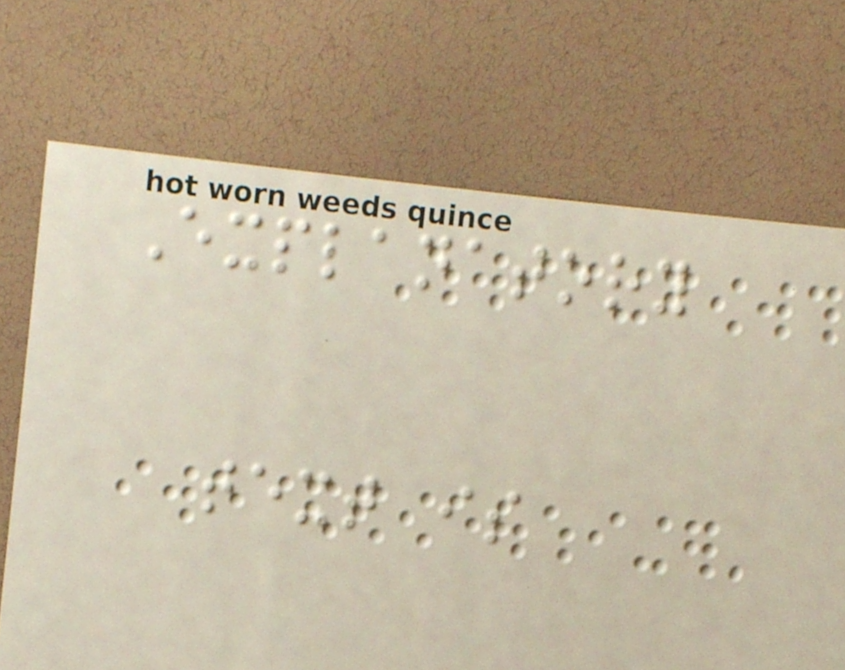Explanatory
text is
